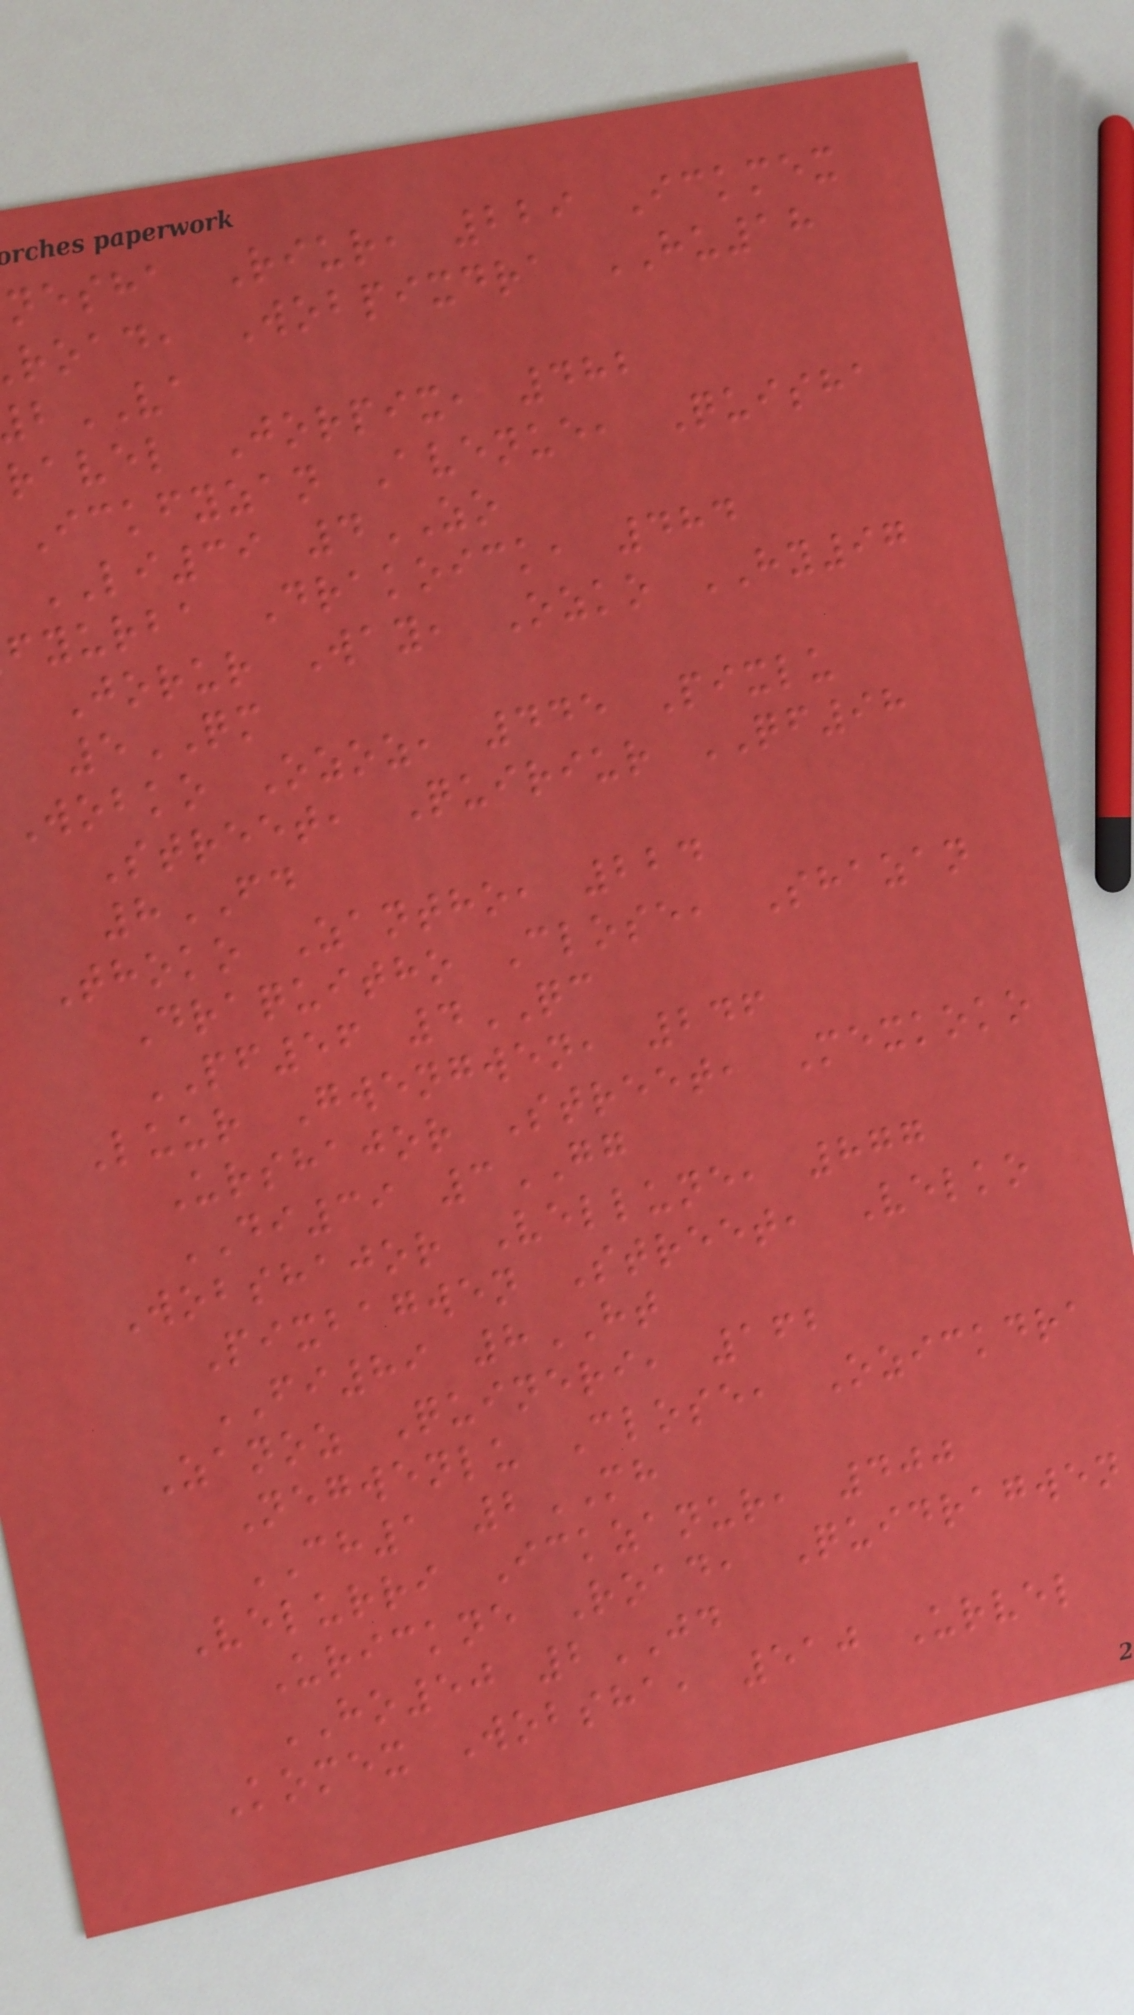nesha Riur, 229 Ickmex
road, Wobpixdra HU18
VA
ravel Jorpix, 482
Ickfyzan Avenue, Quisha
LI39 4ZO
fyurba Drakoick, 484
Jorur Way, Ozko HY97
5QM
Wobko Ozoz, 445 Pixlu
Street, Quiriur QF98
8FD
Thoko Zantho, 224
Draquitho Close, Shazan
PF56 4QC
Luur Gwengwen, 246
Urshajor Street, Mexkoko
DI39 3GG
Wobshajor Vellune, 877
Pixbagwen Street, Velko
FI89 8HT
Zanoz Quineri, 162
Negwenlu Close, Ozickdra
CH1 2MH
Velurri Ickzanur, 400
Urickne Road, Quidragwen
HO50 2JD
Komex Wobsha, 510 Urvel
